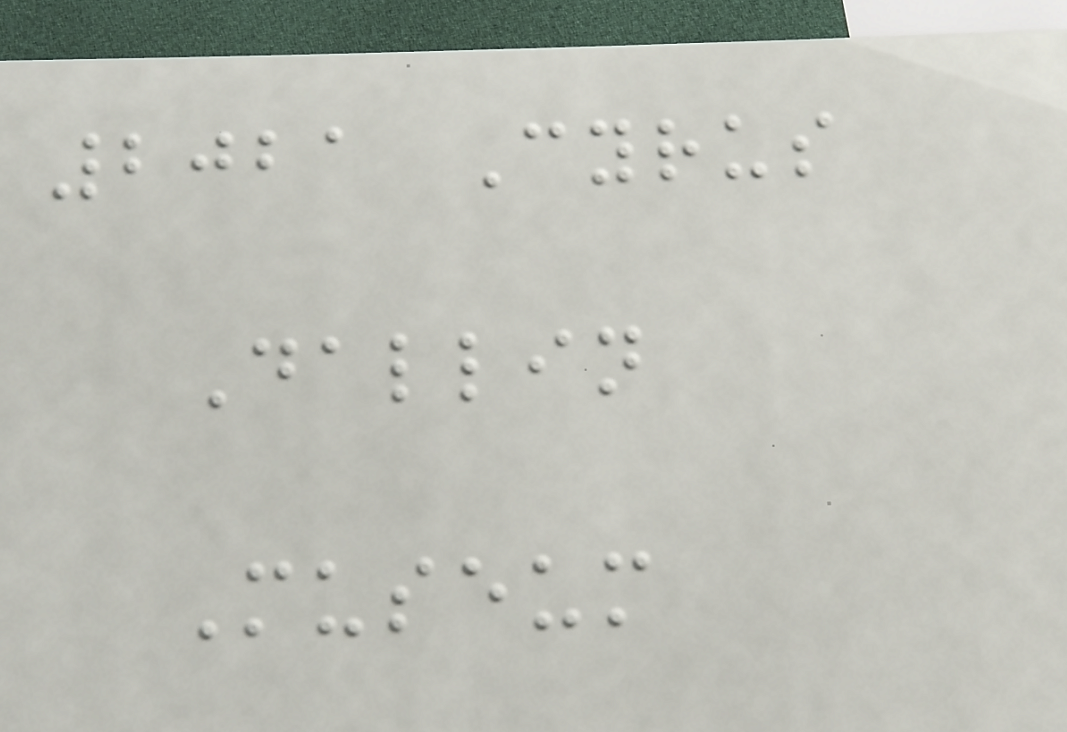2021 Cyrus
Dallin
Museum
